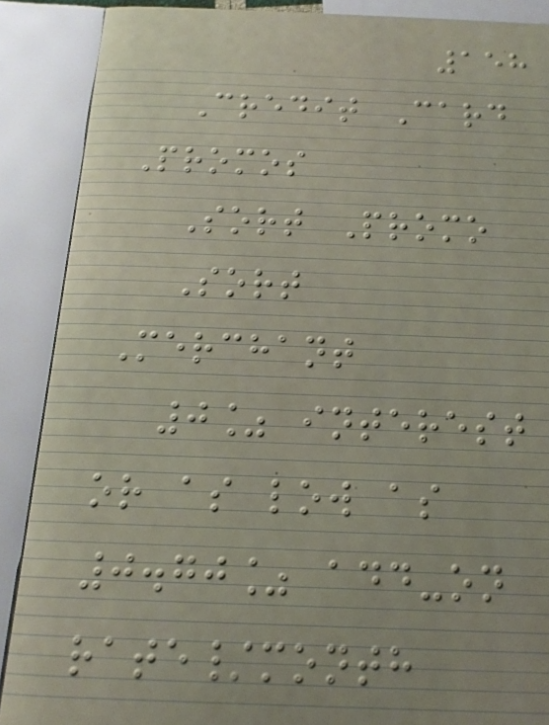158
Credit Card
Promos
Sort Promo
Sort
Merchant
0% interest
or as low as
0.70% add-on
rate/month
